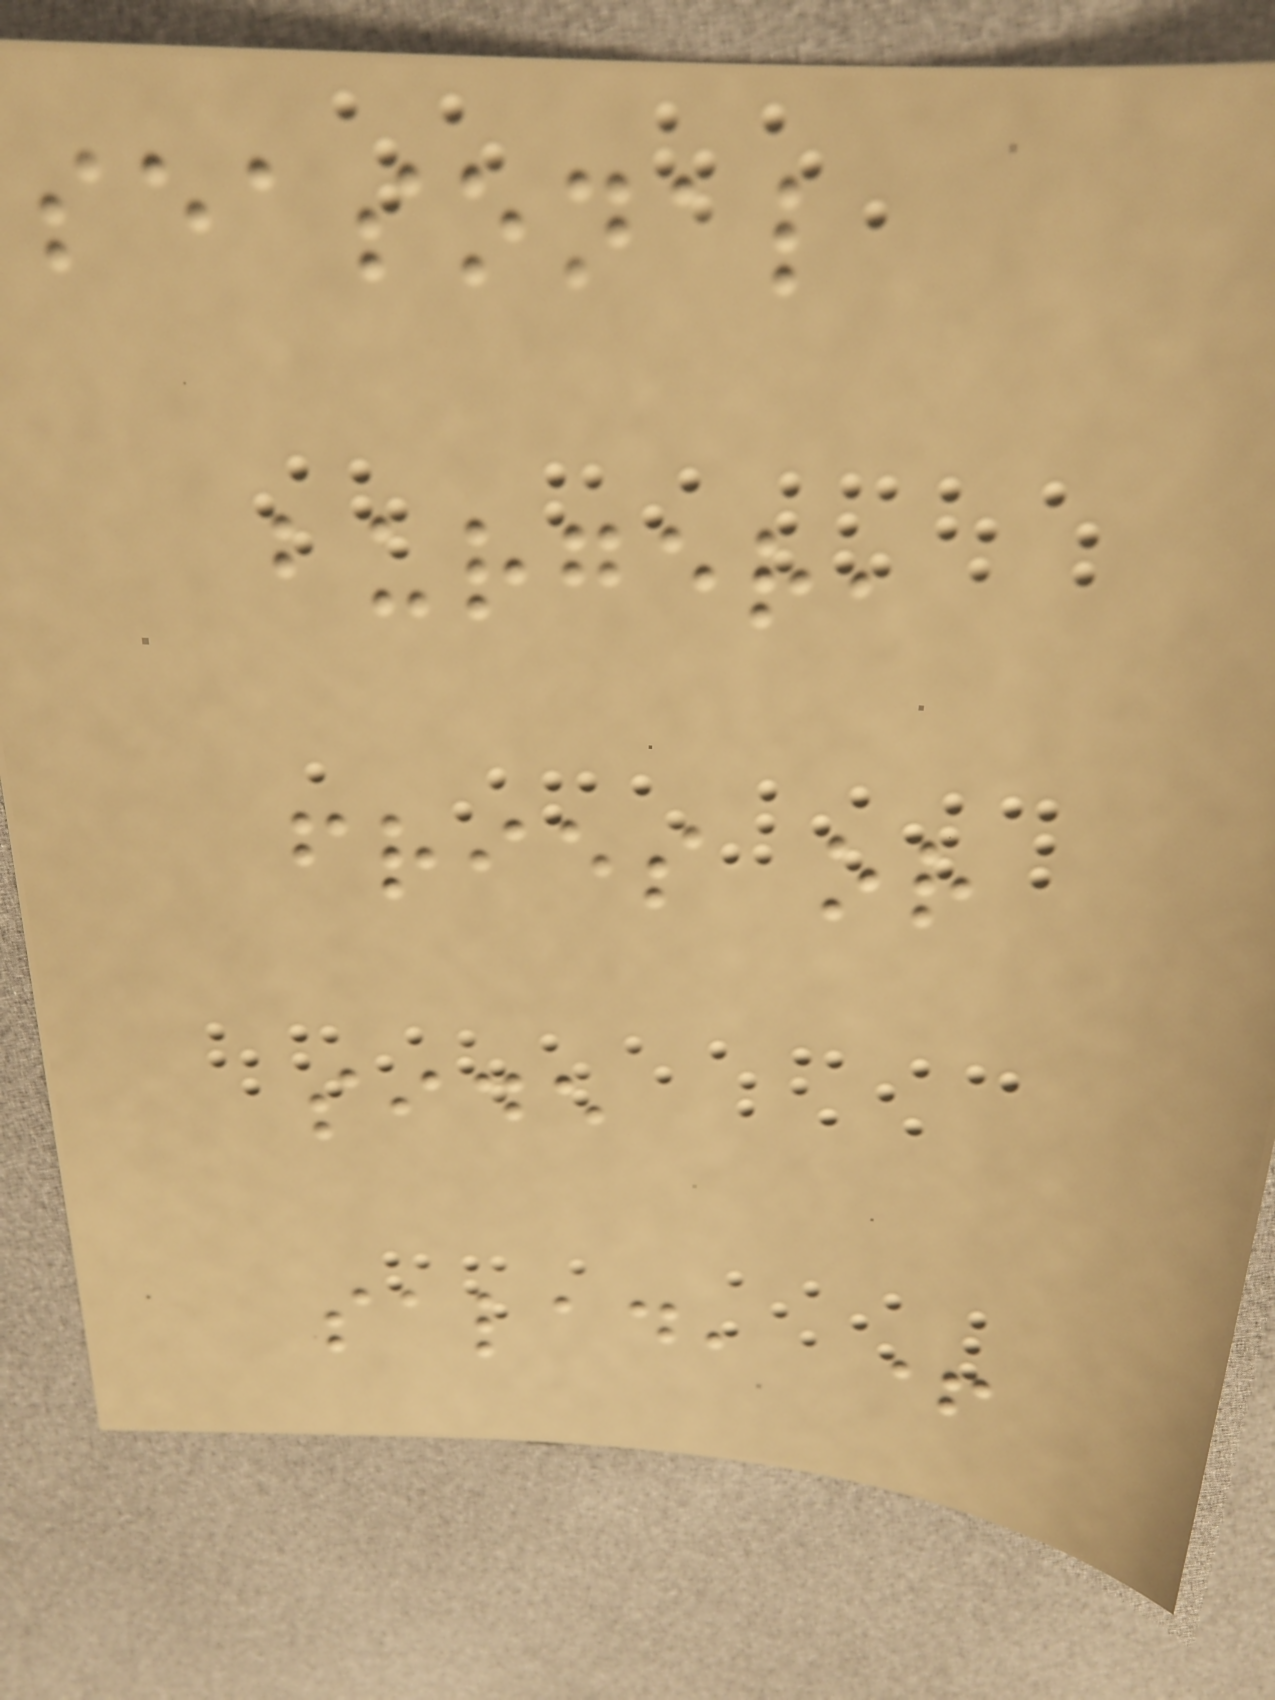seasonal
burger,
fries or
side
salad, +
